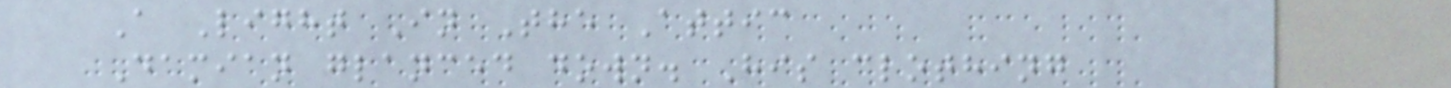A Light In The Attic
Damian glanced down. His clothing
